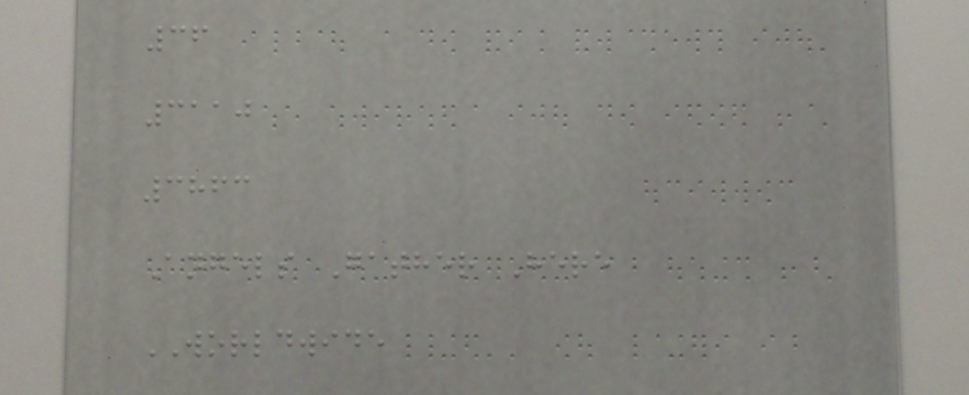36
3110
3863
Angels Gather Here
WORLDWIDE
